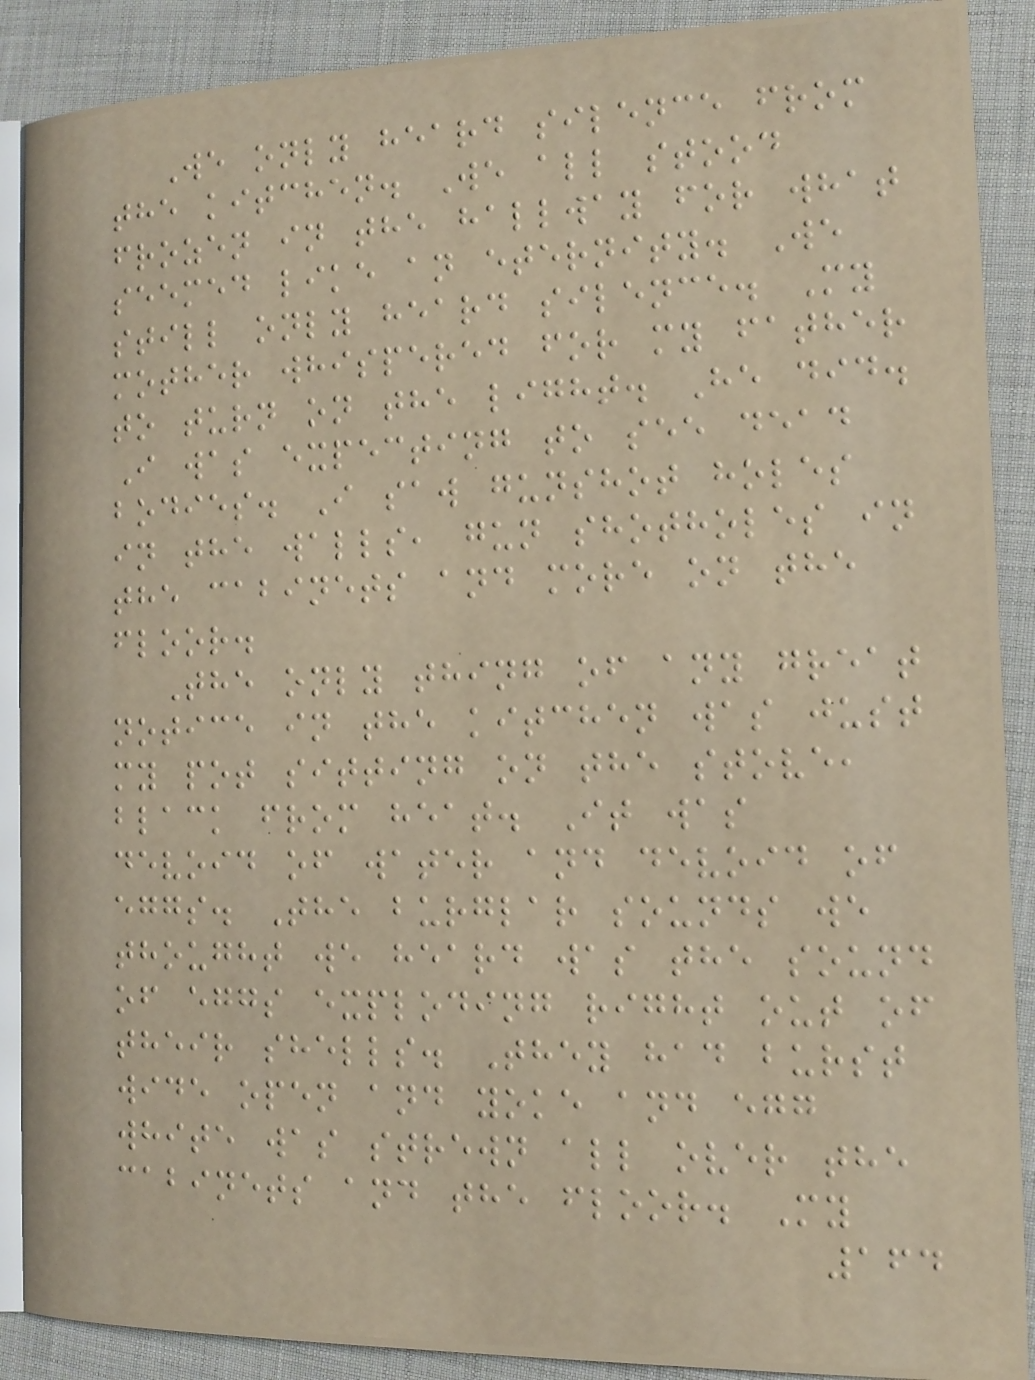We only heard silence from
the kitchen. We all stood
frozen in the hallway for what
seemed like an eternity. We
still only heard silence. My
mother whispered for my father
to turn on the light. He did.
I was expecting to see dead
bodies. I saw gunshot holes
in the walls, gun shotholes in
the cabinets and more on the
floor.
The only thing of any great
notice in the kitchen was just
my pot sitting on the stove,
black from heat. It was
devoid of water and devoid of
eggs. The burglar sounds we
thought we heard was the sound
of eggs exploding right out of
their shells. They had burst
wide open and yoke and egg
white was strewn all over the
cabinets and the floor. My
164
